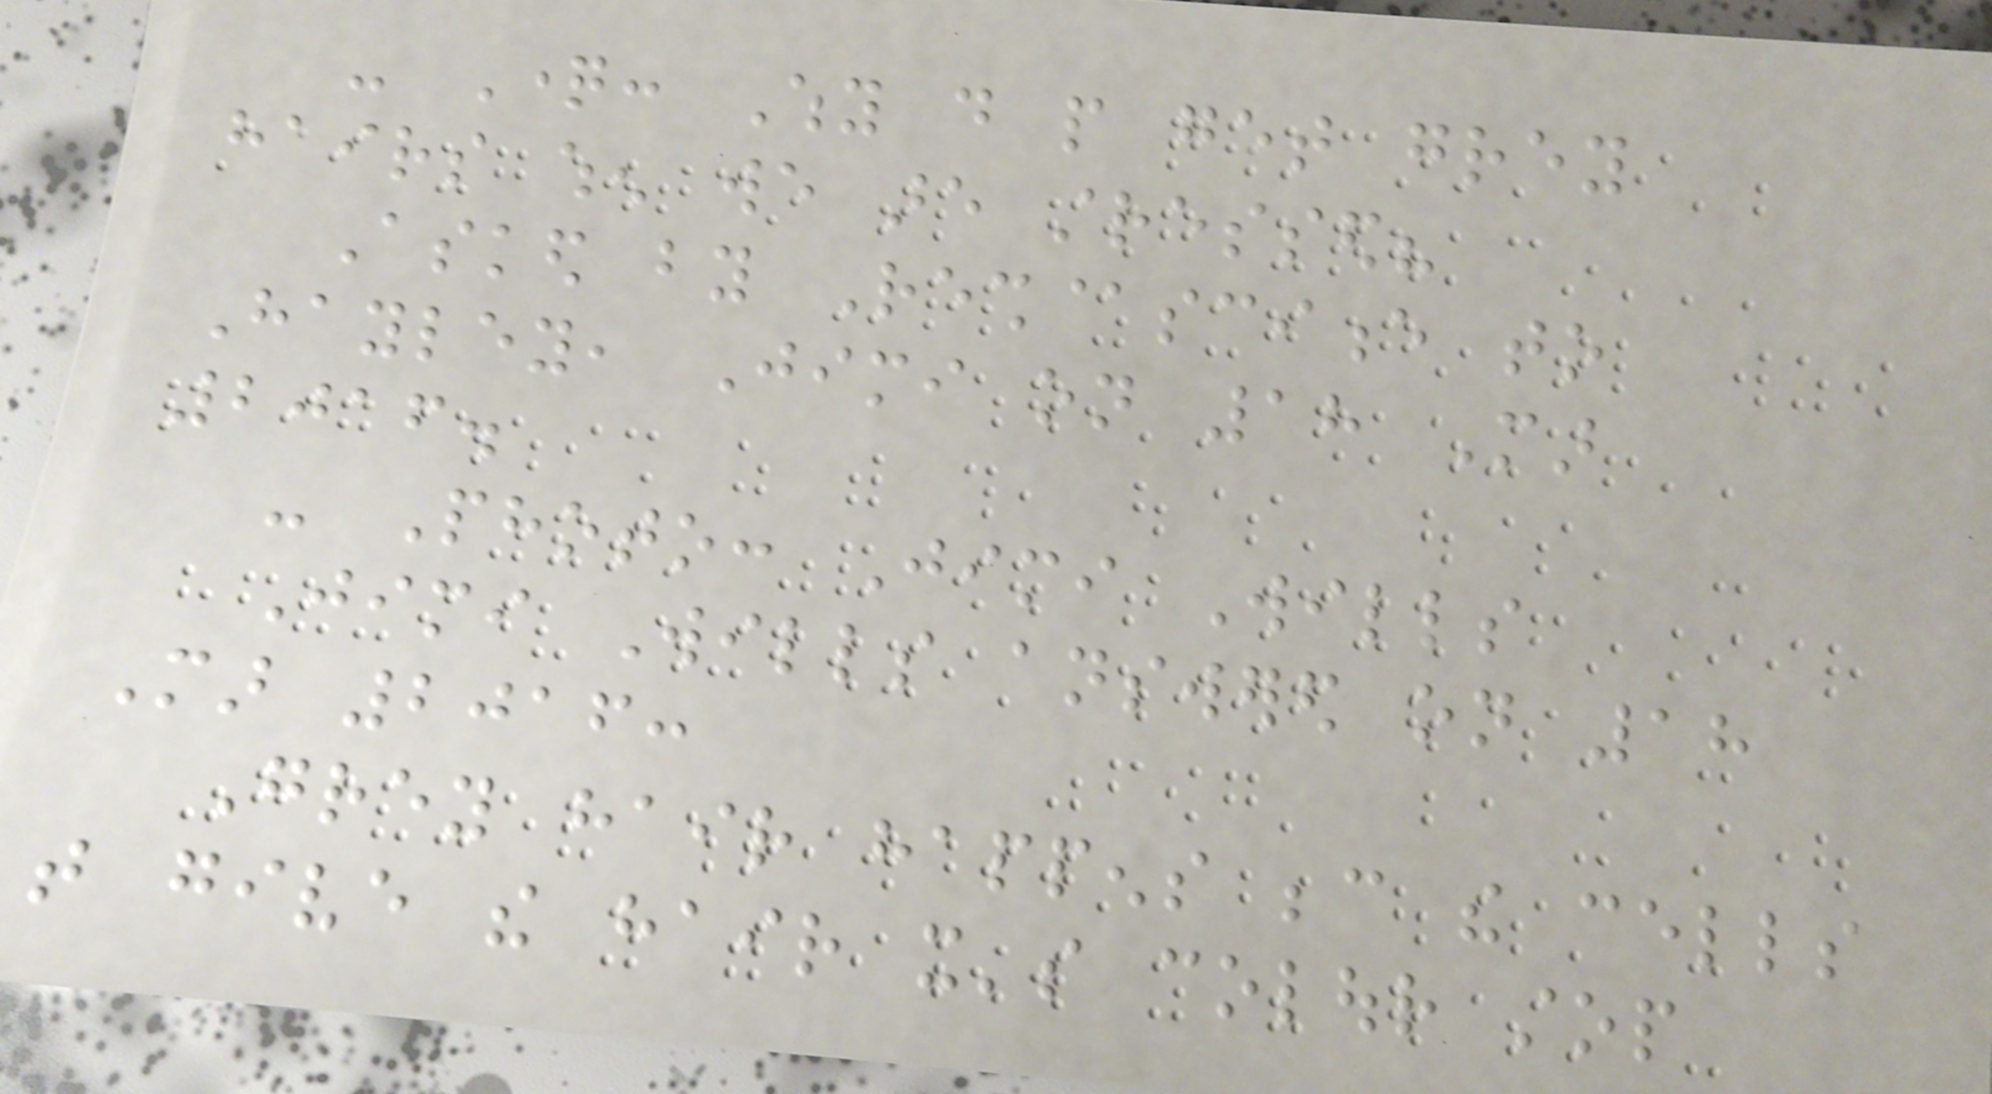- Question: Why do people get grey
hairs when we are stressed?
Asked by Resh@science to
Hayley, Jimi on 18 Mar
2016.
- Photo: Jimi Wills
Jimi Wills answered on 18
Mar 2016:
Grey hair happens because the cells
that give the hair it's colour stop
